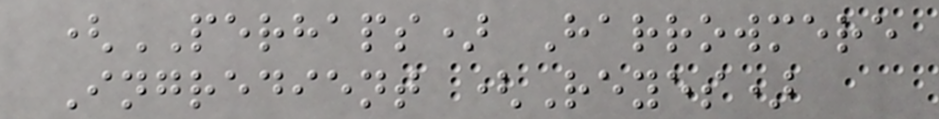(PERHAPS) Harrowmere
Ingredient (Reyes)
